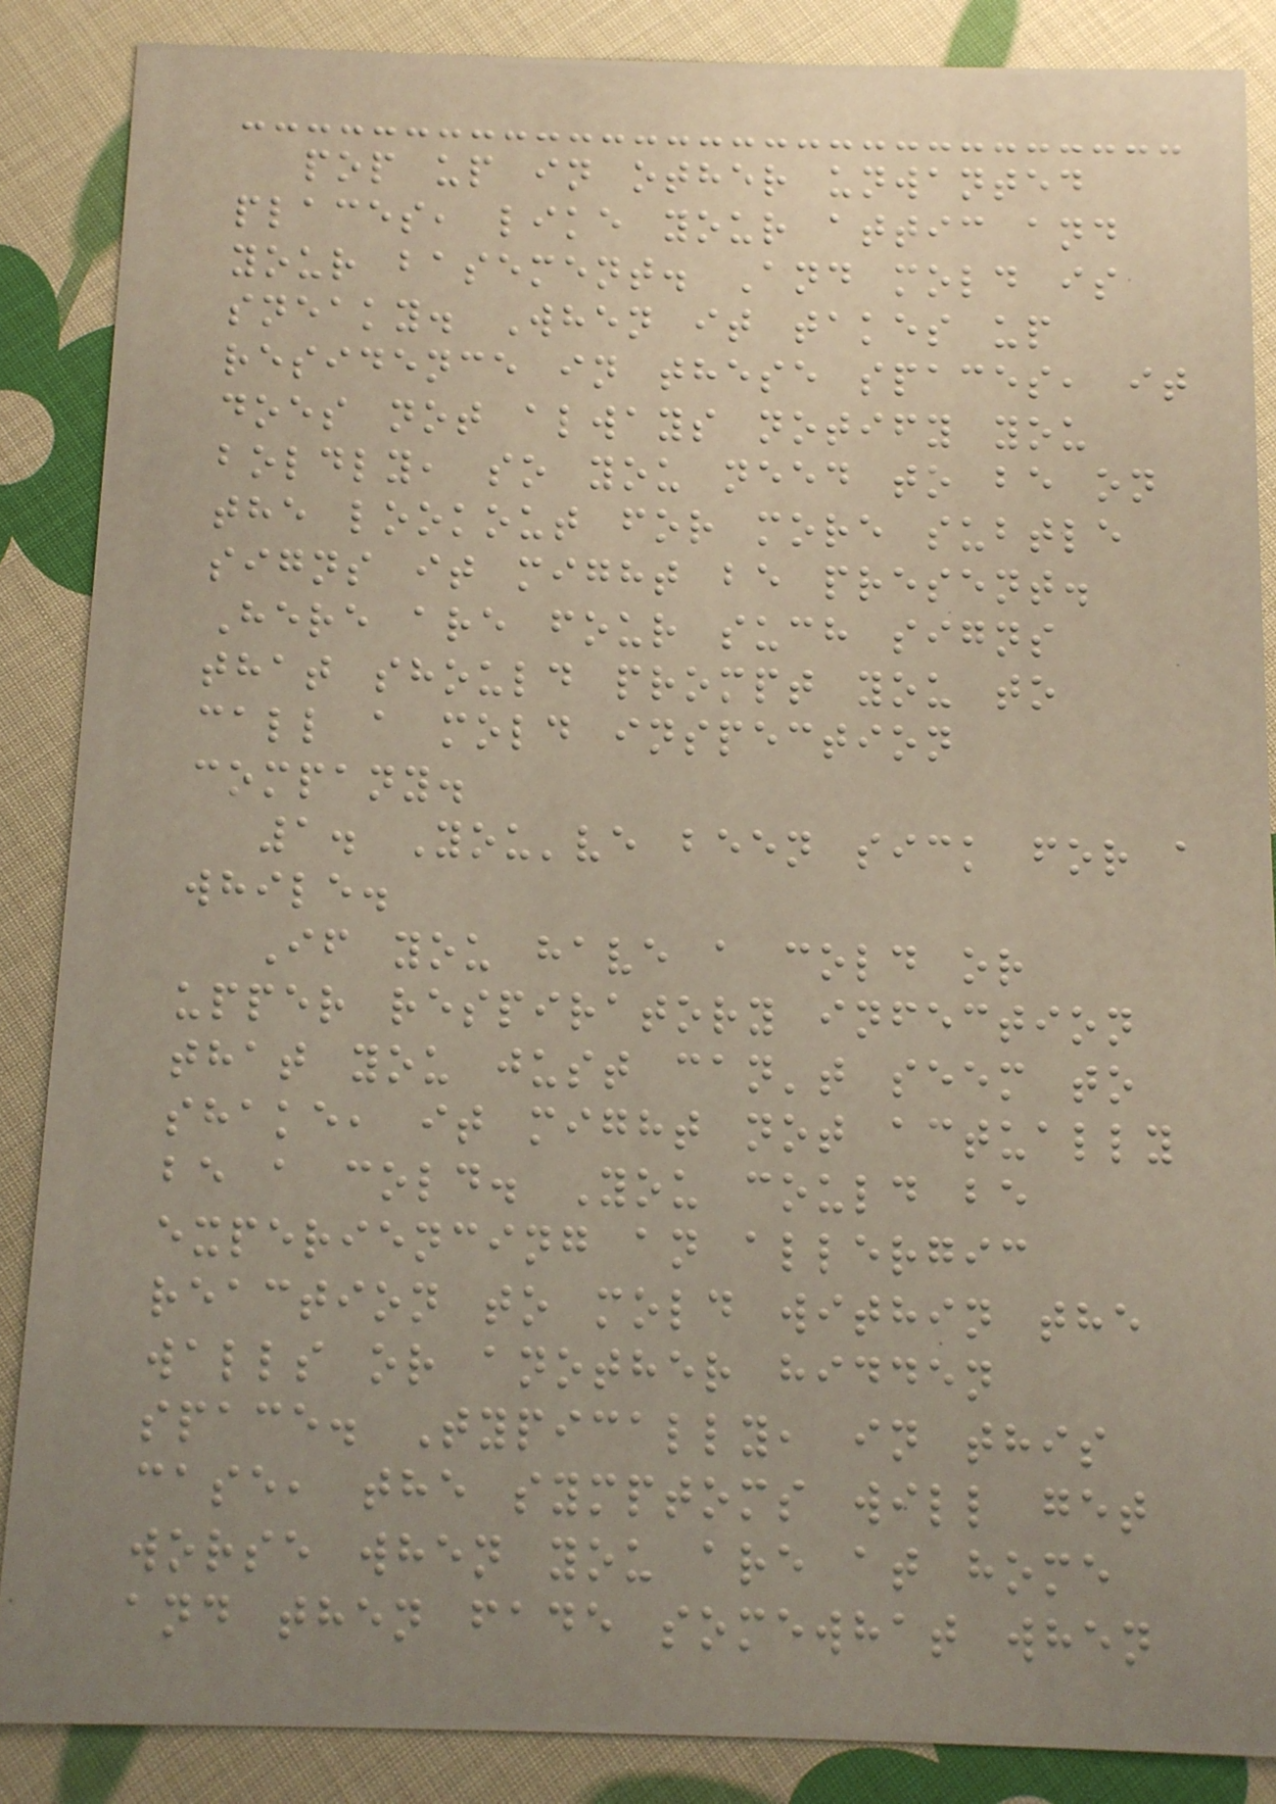pop up in other unwanted
places, like your attic and
your basement. And mold is
sneaky. When it takes up
residence in these spaces, it
does not always notify you
boldly, so you need to be on
the lookout for more subtle
signs it might be present.
Here are four such signs
that should prompt you to
call a mold inspection
company.
1. You've been sick for a
while.
If you have a cold or
upper respiratory infection
that you just can't seem to
shake, it might not actually
be a cold. You could be
experiencing an allergic
reaction to mold within the
walls or another hidden
space. Typically, in this
case, the symptoms will get
worse when you are at home
and then fade somewhat when
